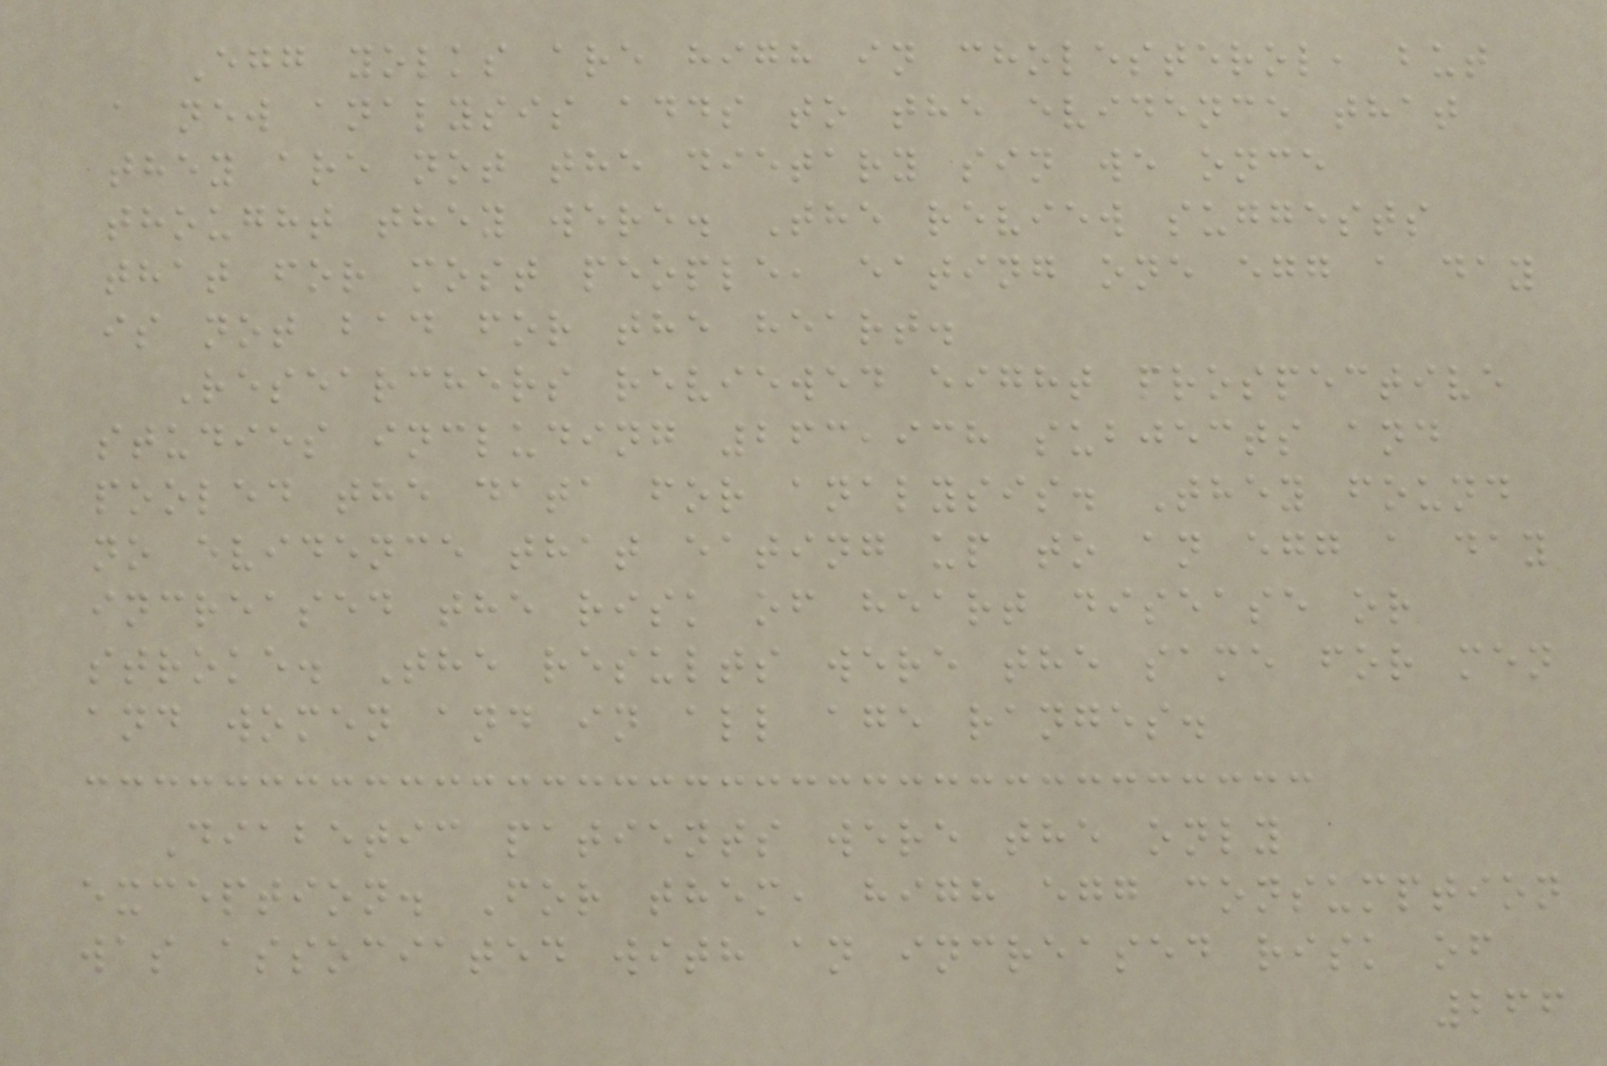Egg yolks are high in cholesterol, but
a new analysis adds to the evidence that
they are not the dietary sin we once
thought they were. The review suggests
that for most people, eating one egg a day
is not bad for the heart.
Researchers reviewed eight prospective
studies including 263,938 subjects and
pooled the data for analysis. They found
no evidence that eating up to an egg a day
increased the risk of heart disease or
stroke. The results were the same for men
and women and in all age ranges.
Diabetic patients were the only
exception. For them, high egg consumption
was associated with an increased risk of
266
